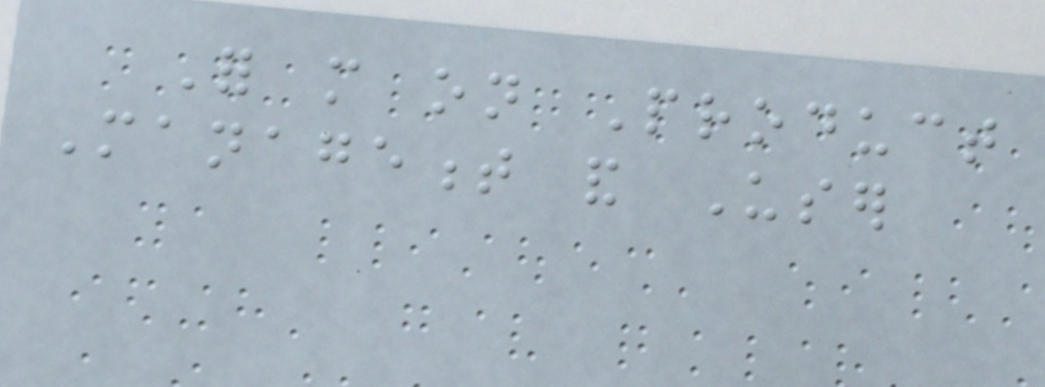For more on Product
Management and User
